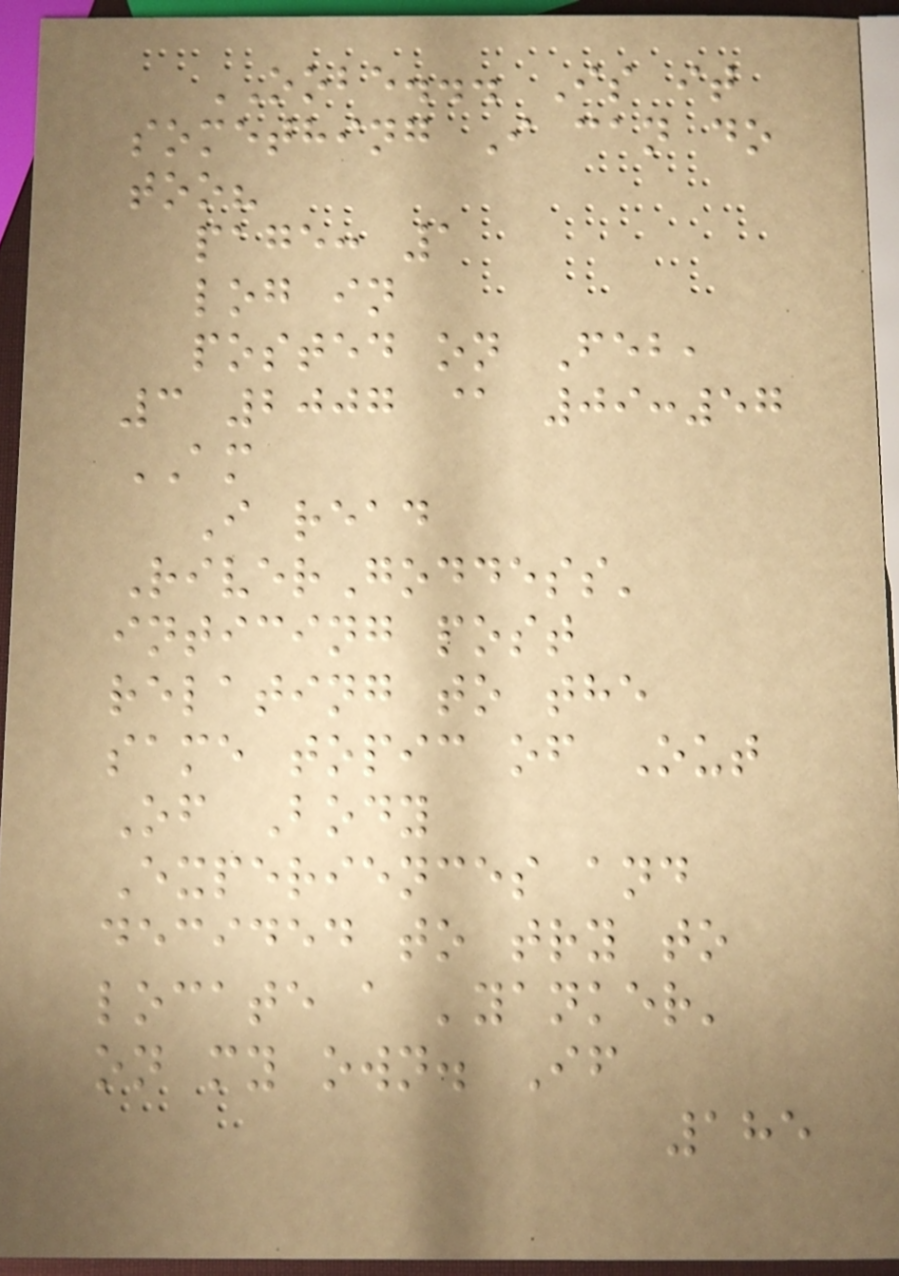OOBE... Is it
something I can do
too?
page: 1
log in
posted on Feb,
3 2007 @ 09:57
AM
I read
RiverGoddess'
inticing post
relating to the
same topic of Out
Of Body
Experiences and
decided to try to
locate a 'yanker'
on my own. If
185
